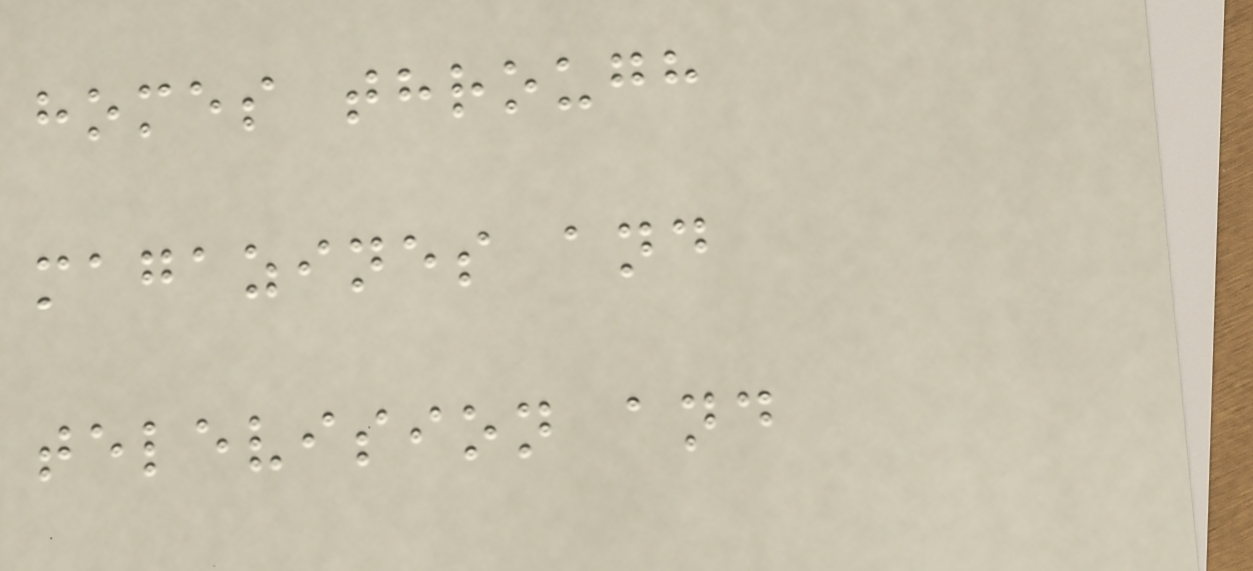homes through
magazines and
television and
